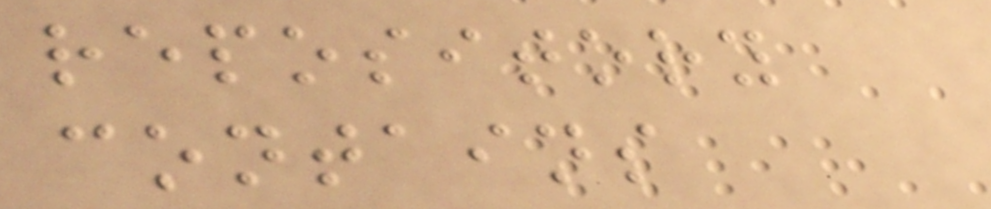repository
contains
